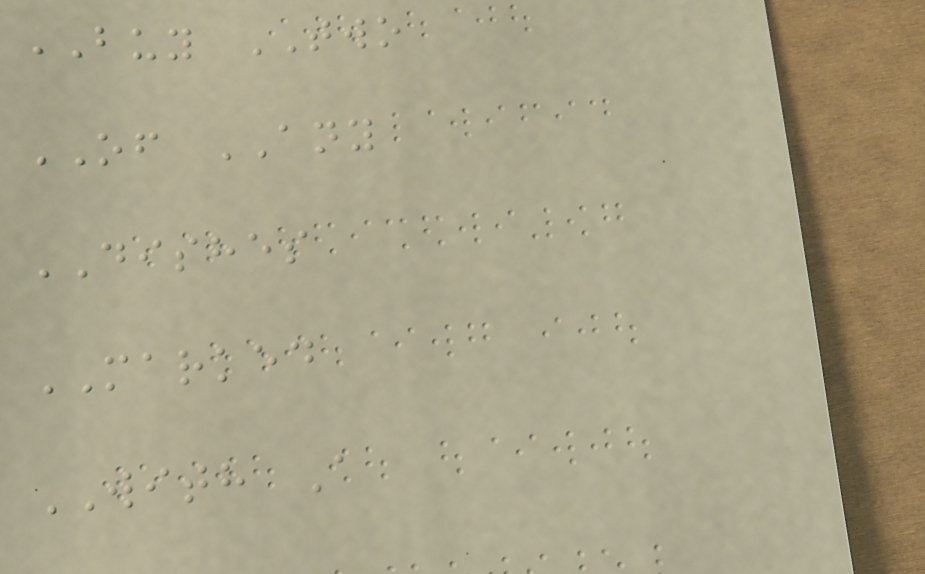BUY TWO
OF ANY
DISHES
MARKED
WITH A
